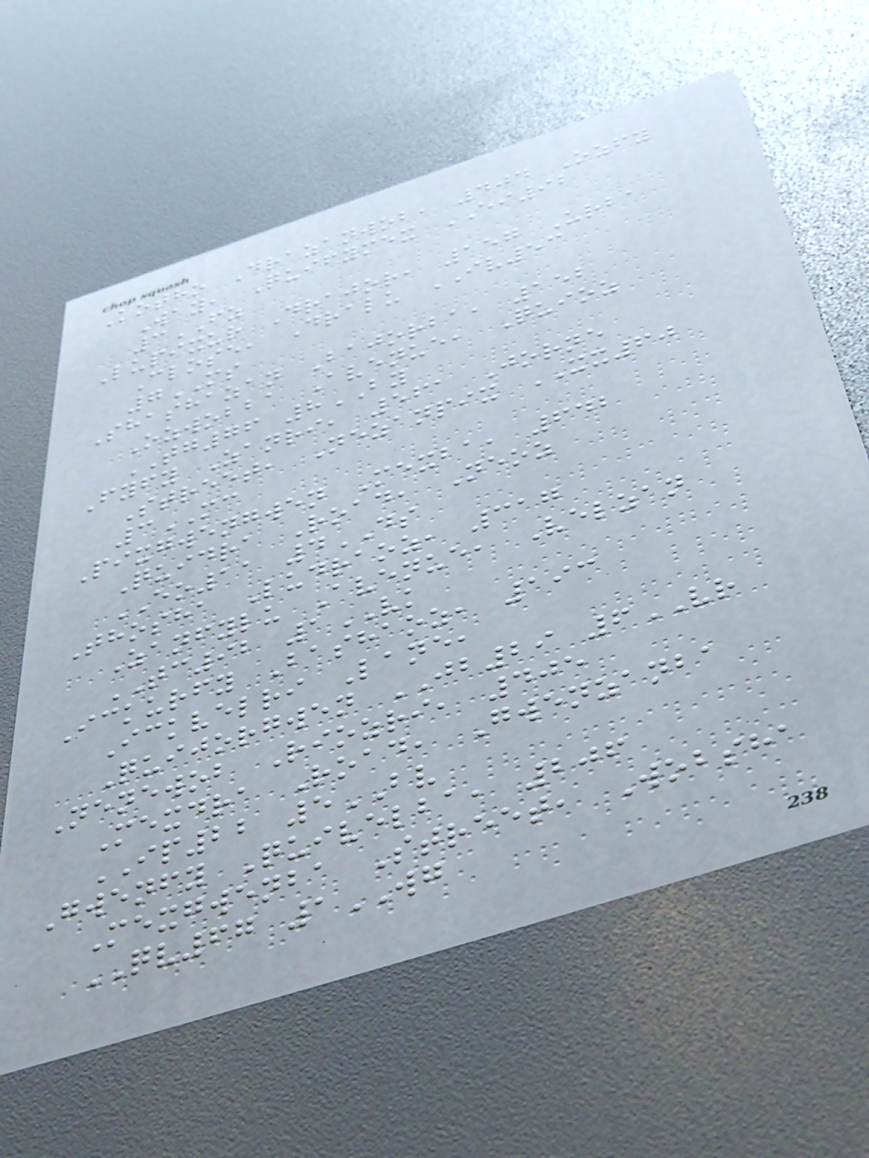Kotho Drazanwob, 404 Ozfy
Way, Quifymex EI92
3FZ
Lupixur Drajor, 157 Urba
Close, Dralu IV53
7MS
Shashazan Bajorba, 152
Ozwobba Avenue, Quioz
TG76 8BY
Fyfy Zanri, 561 Jorne
Street, Nezanpix XX60
3MC
Pixgwengwen Mexba, 642
Quidra Road, Neoz
EO11 4DS
Thosha Ludraoz, 317
Zanfylu Avenue, Velzan
TC92 1VK
Ickurfy Bashaoz, 193
Ickvelri Lane,
Quijorgwen JB29 6VR
Nenewob Riozri, 405
Mexdra Road, Gwenzanba
IP22 5BV
Gwenfy Quivelba, 206
Mexgwenba Street, Wobsha
QV67 1WG
